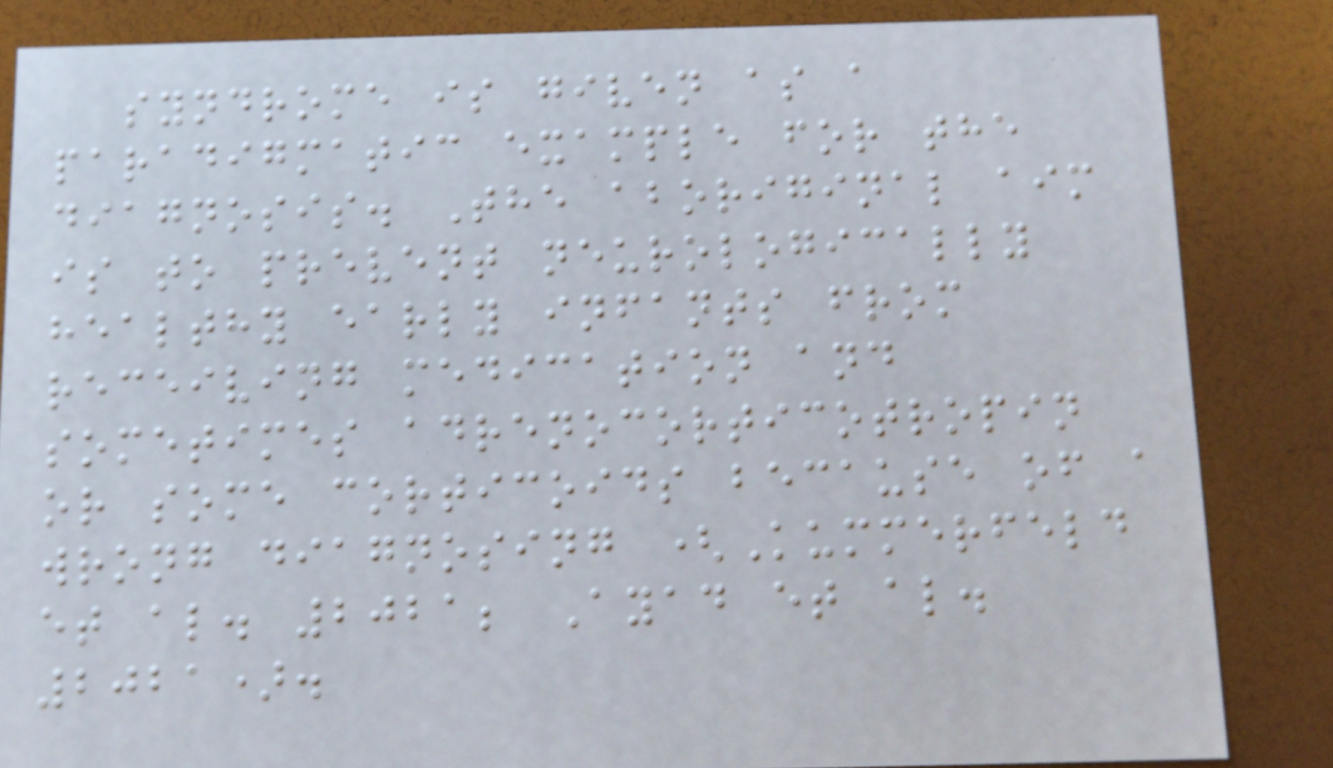syndrome is given as a
paradigmatic example for the
diagnosis. The aboriginal aim
is to prevent neurologically
healthy early infants from
receiving medication and
sometimes adrenocorticotropin
or some corticoids because of a
wrong diagnosing (Kummerfeld
et al. 2021; Ayad et al.
2021).
